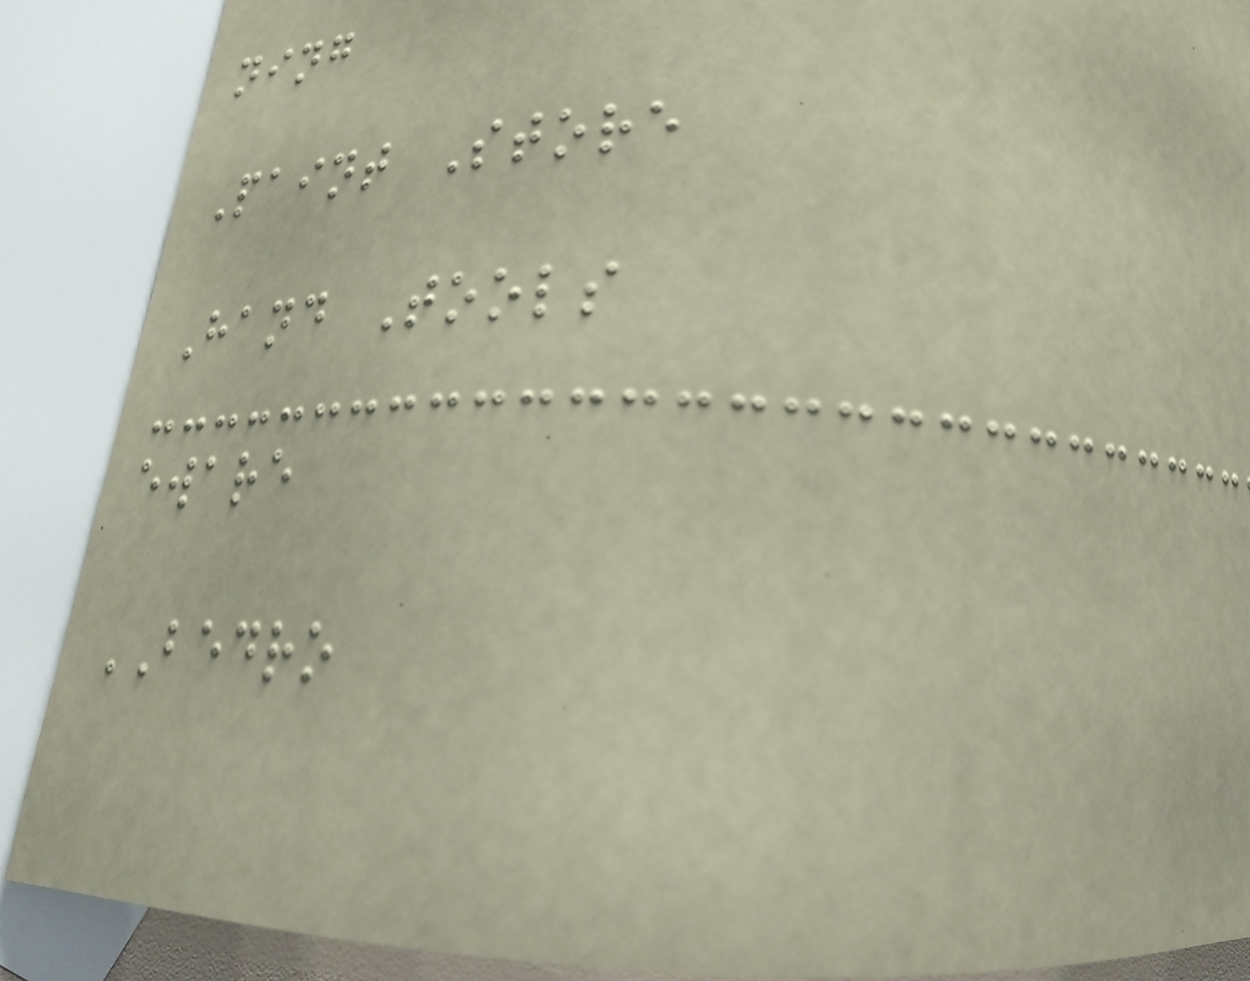ning
Paint Store
Hand Tools
eware
BEDRO
